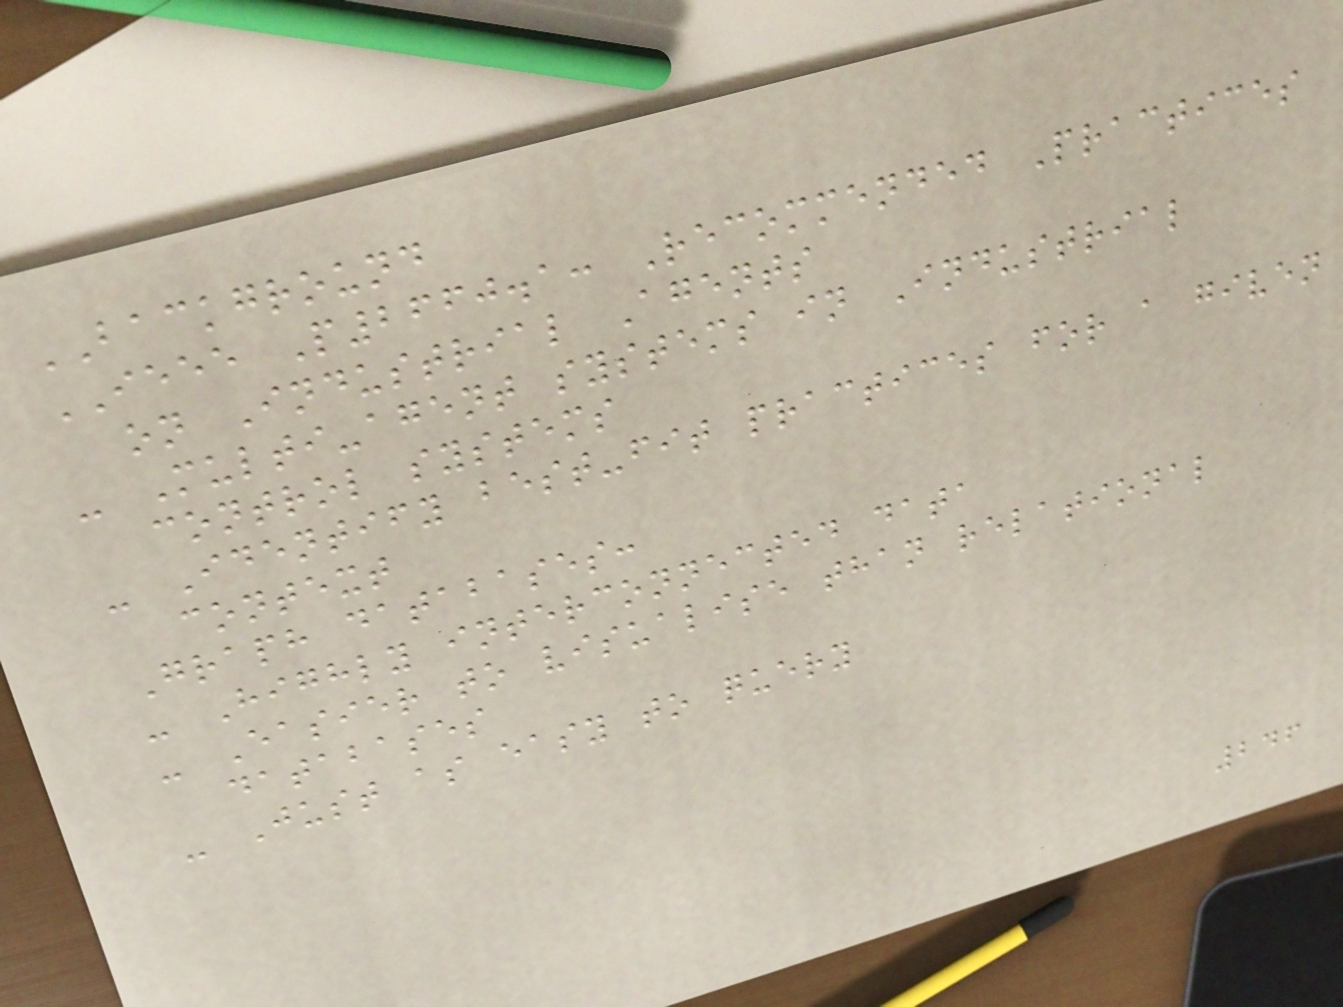BACKGROUND
IEEE P2660.1: Recommended Practices
on Industrial Agents
- Multi-agent systems in Industrial
control systems
- Identify best-fit practices for a given
context
Graph databases:
- Highly interconnected data
- Easier to visualise than relational
databases
- Just as easy to query
246
